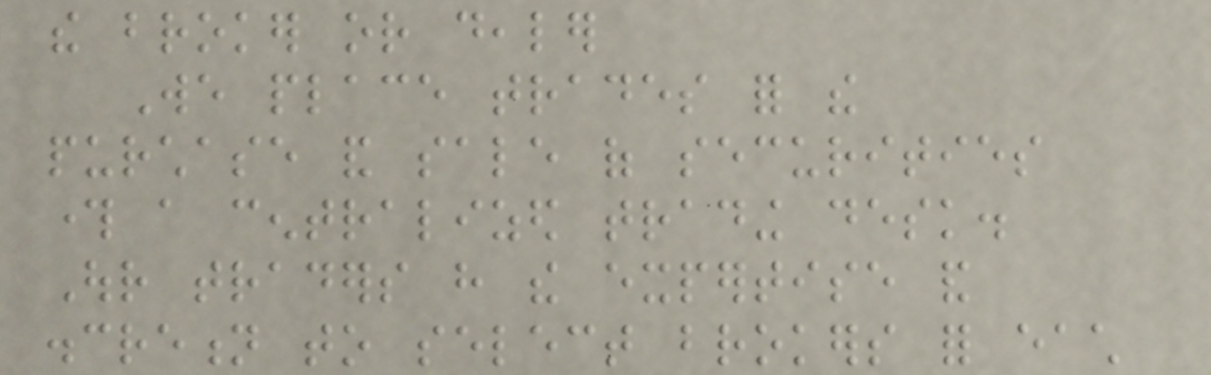the broker or dealer
We place trades for the
purchase and sale of securities
through a centralized trading desk.
Our traders have the expertise and
discretion to select brokers for each
